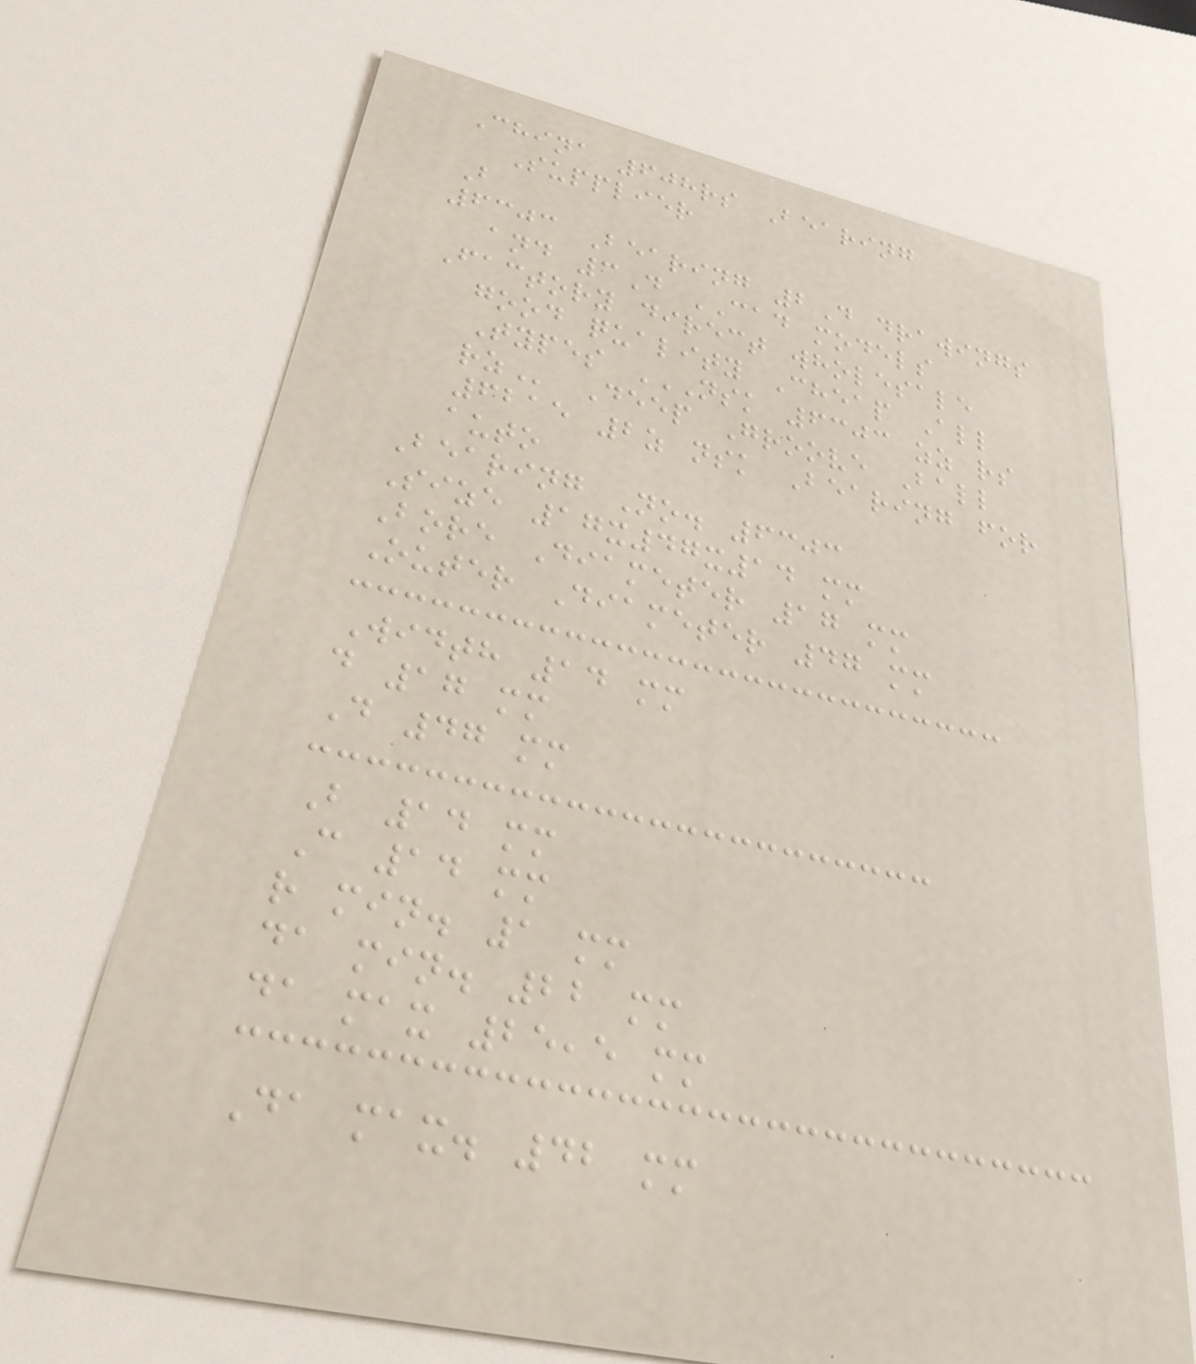China 608rs Bearing
Supplier
B
6303 Bearing 2D drawings
and 3D CAD models
Factory direct wholesale
good quality Cheap All
Types NSK 6303 ZZ RS
RZ Deep Groove Ball
6215 2z nsk Bearing for
auto
Bearing No. 6303
Size 17x47x14 mm
Bore Diameter 17 mm
Outer Diameter 47 mm
Width 14 mm
d 17 mm
D 47 mm
B 14 mm
C 14 mm
r min. 1 mm
da min. 22 mm
da max 25,5 mm
Da max. 42 mm
